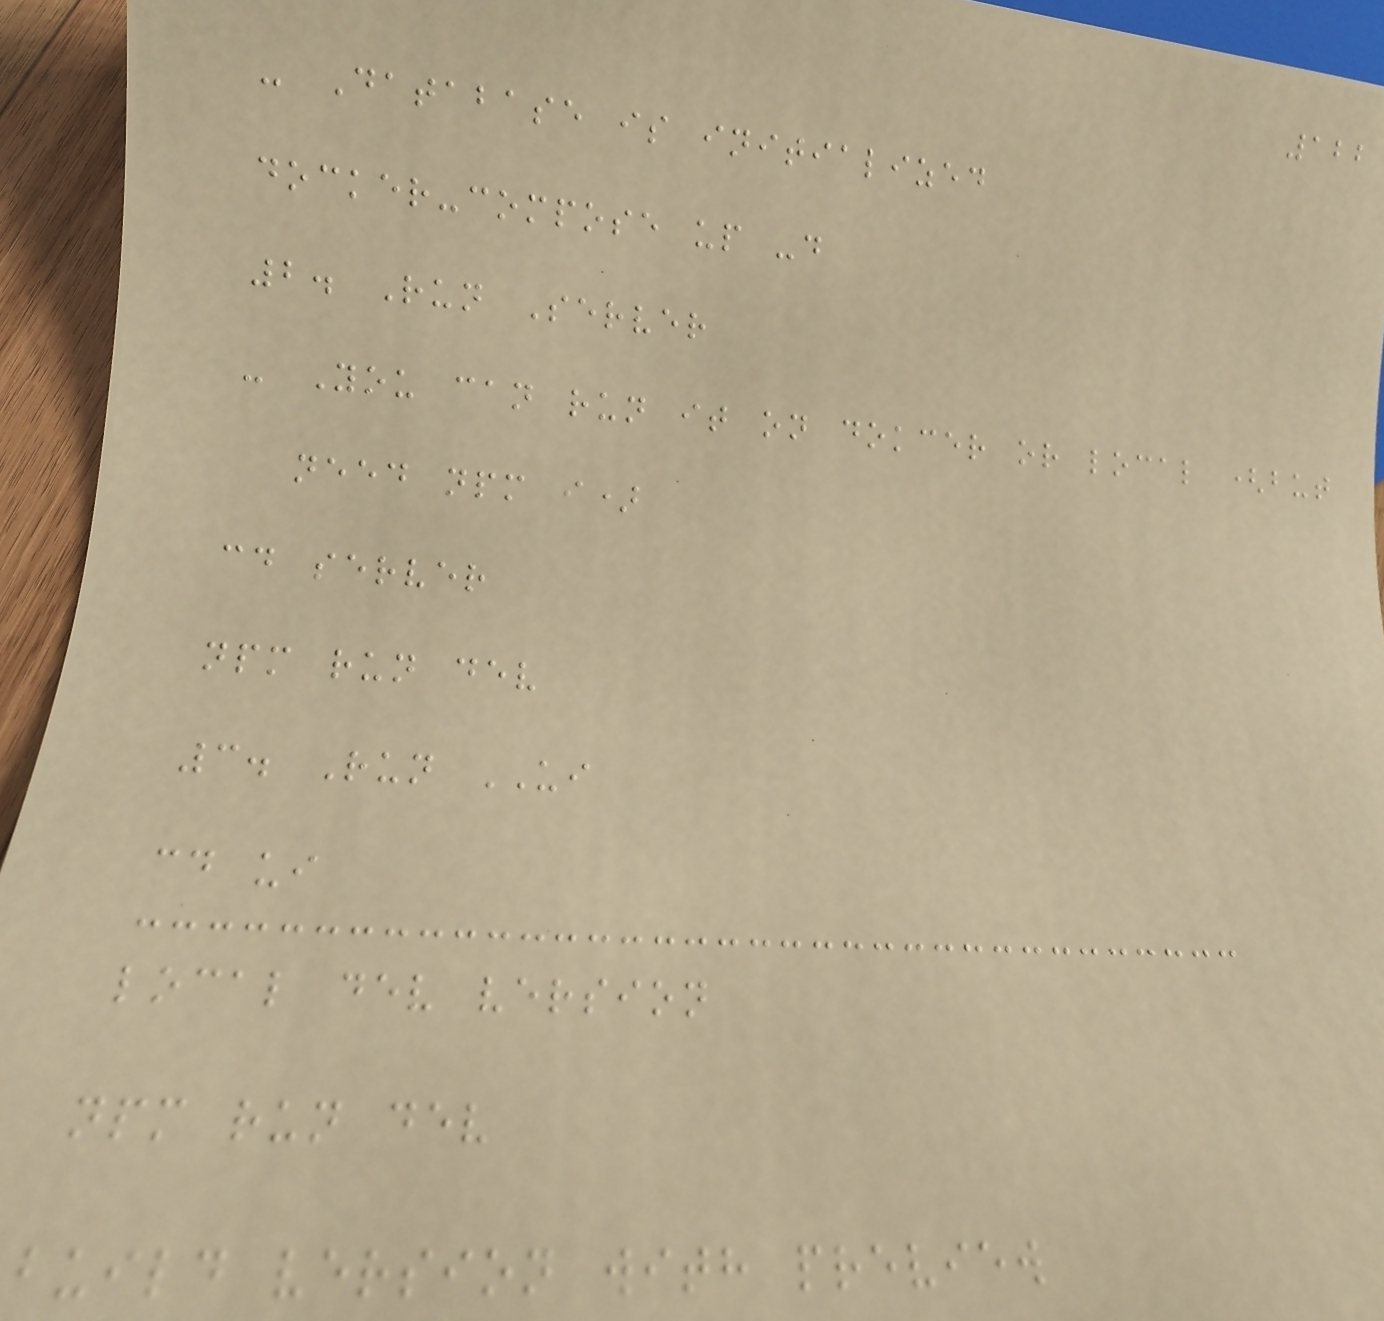122
- Database is initialized
docker-compose up -d
2. Run Server
- You can run it on dokcer or local (but
need npm i)
cd server
npm run dev
3. Run UI
cd ui
local dev version
npm run dev
build version with preview
